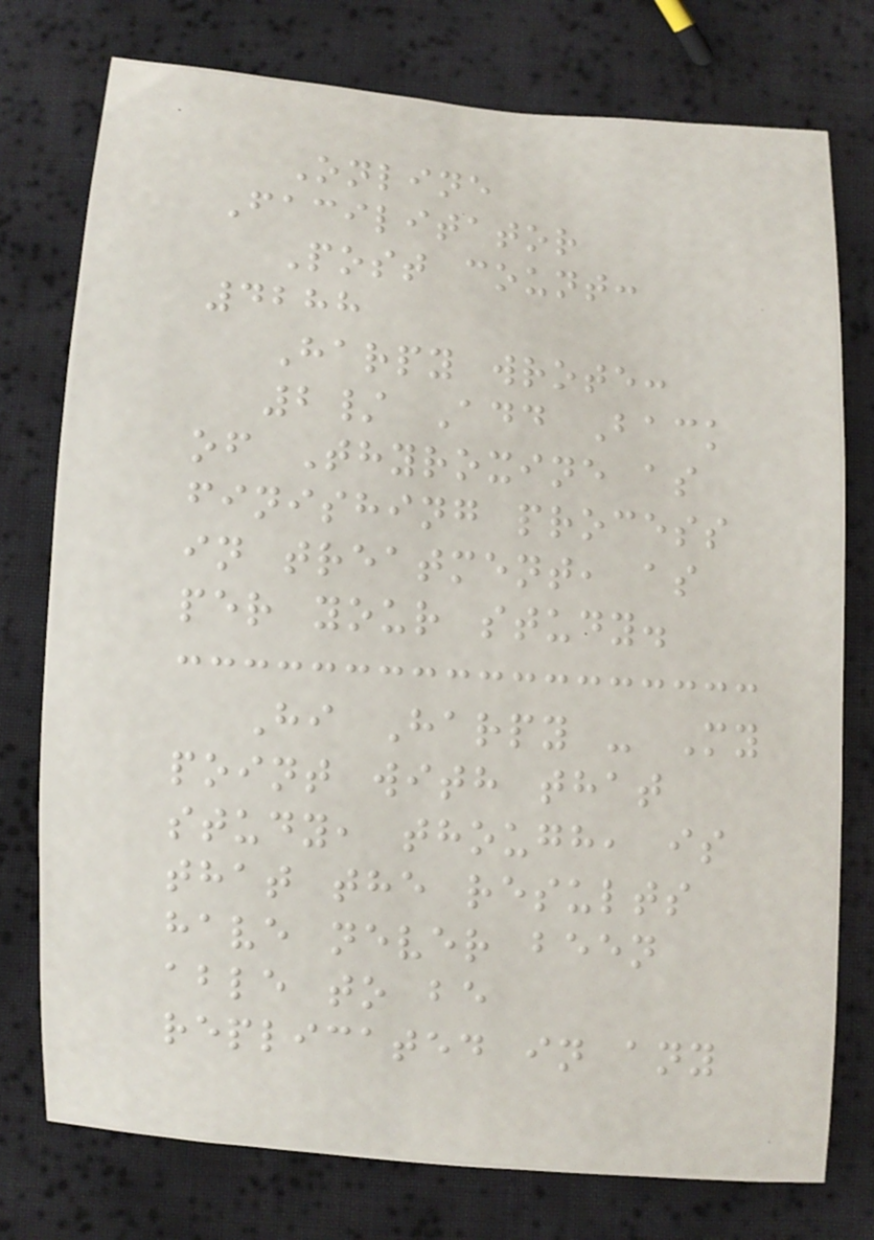Online
Facilitator
Post count:
4288
Harpy wrote:
2/ Add Back
of Thyroxine as
finishing process
in treatment, as
per your study.
Hi Harpy - My
point with that
study, though, is
that the results
have never been
able to be
replicated in any
